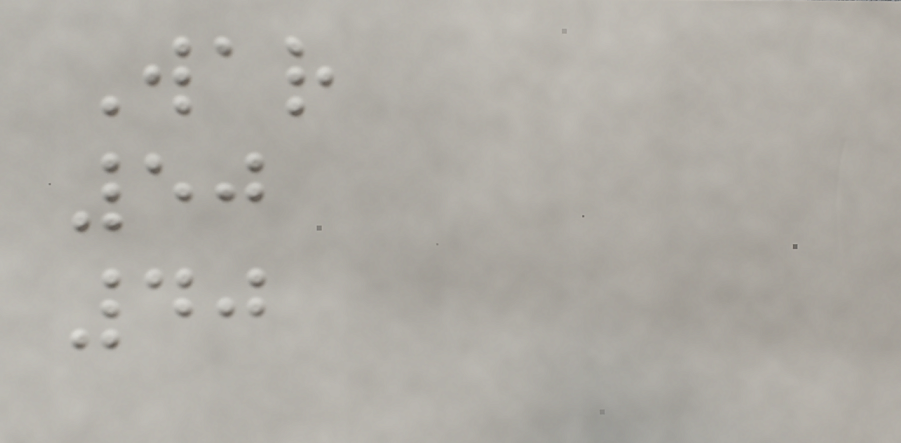War
50
40
